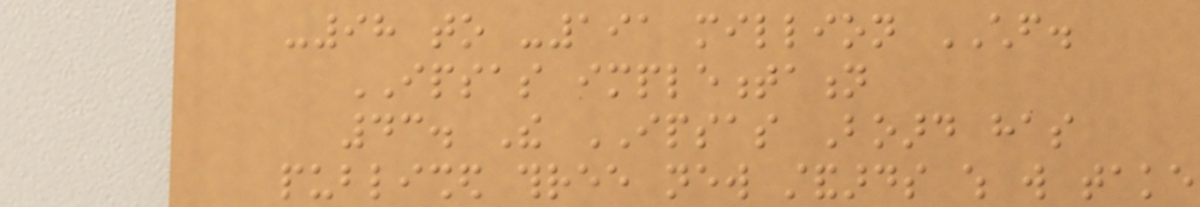-98 to -191 million CHF.
IPSAS implementation
43. The IPSAS Board has
published three new standards which will take
